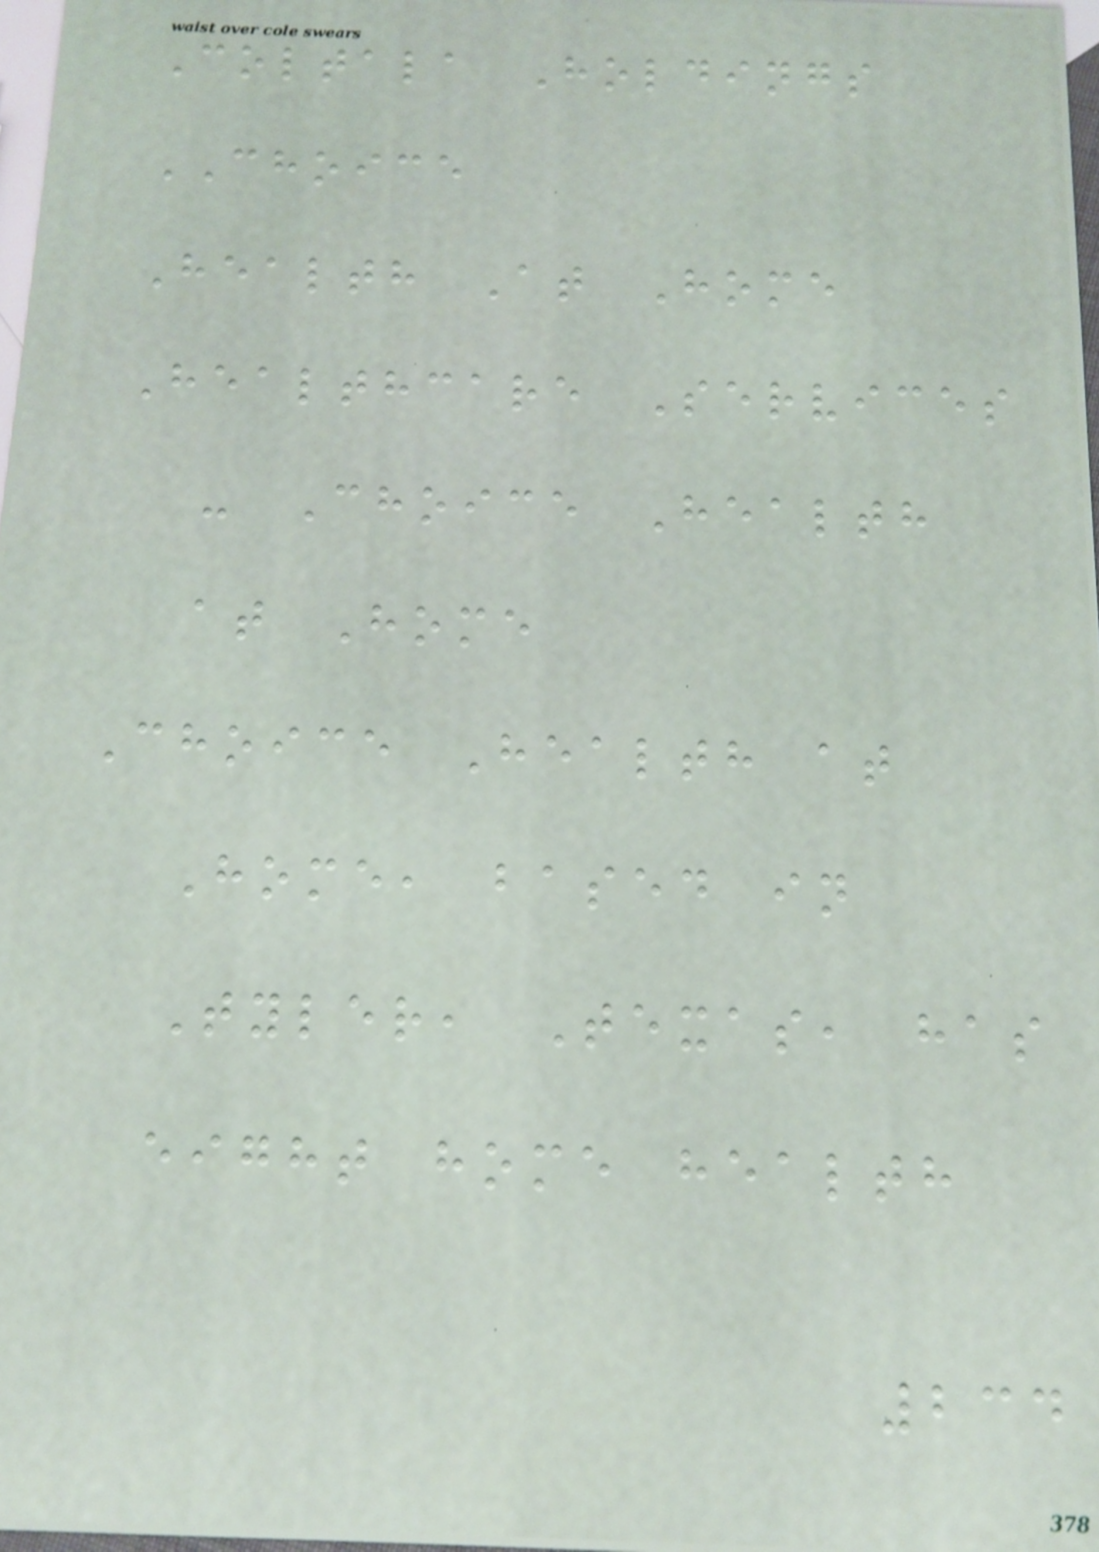Coltala Holdings
CHOICE
Health At Home
Healthcare Services
- Choice Health
at Home
Choice Health at
Home, based in
Tyler, Texas, has
eight home health
234
